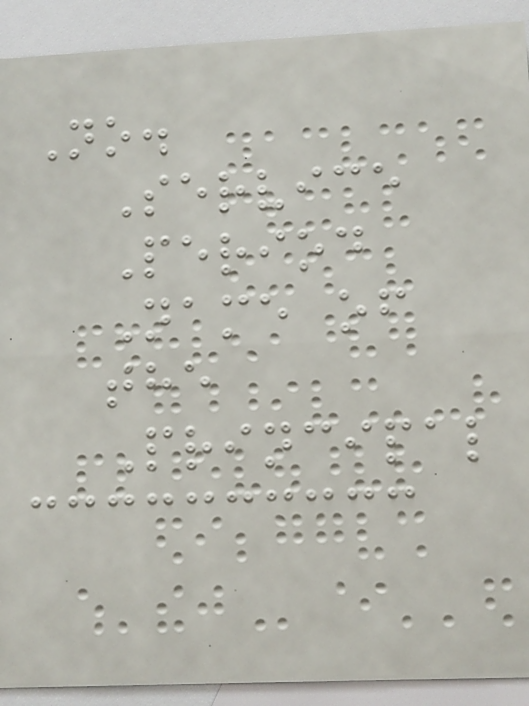No.
Service
Period
Name of
the
Principal
